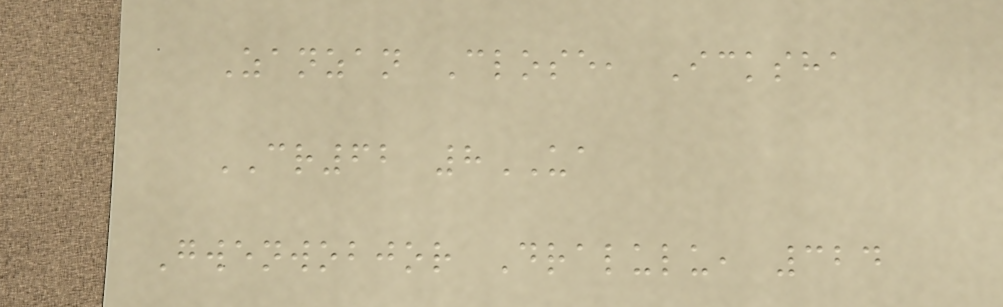Zanzan Close, Icksha
CR62 8UA
Gwenwobjor Dralulu, 324
